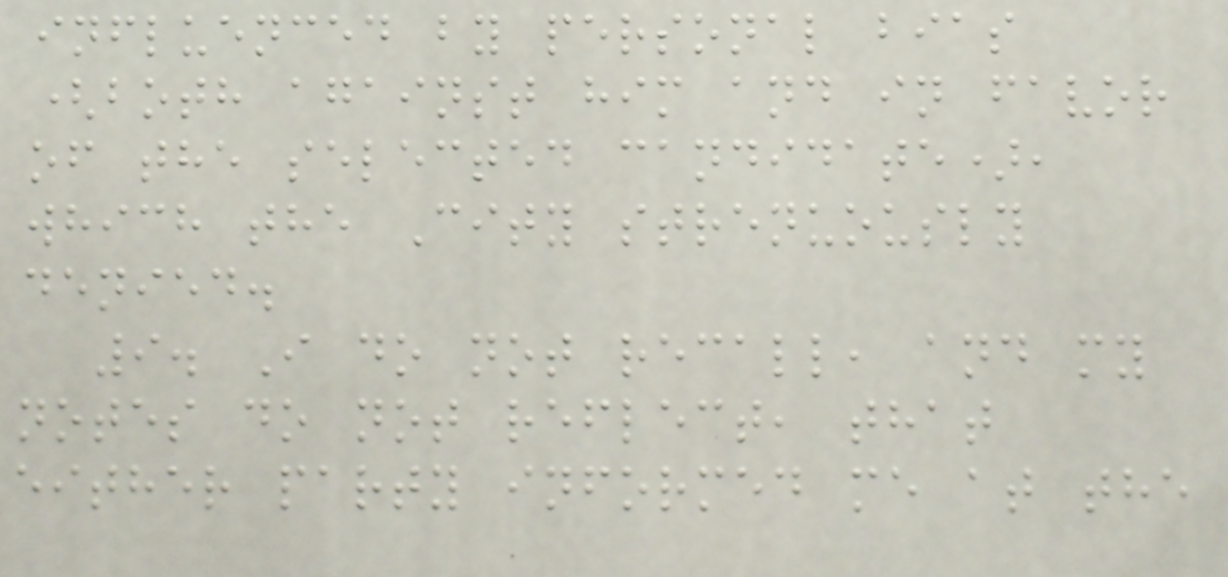influenced by personal bias
(both against him and in favor
of the selected candidate),
which the City strenuously
denied.
9. I do not recall, and my
notes do not reflect, that
either party informed me at the
